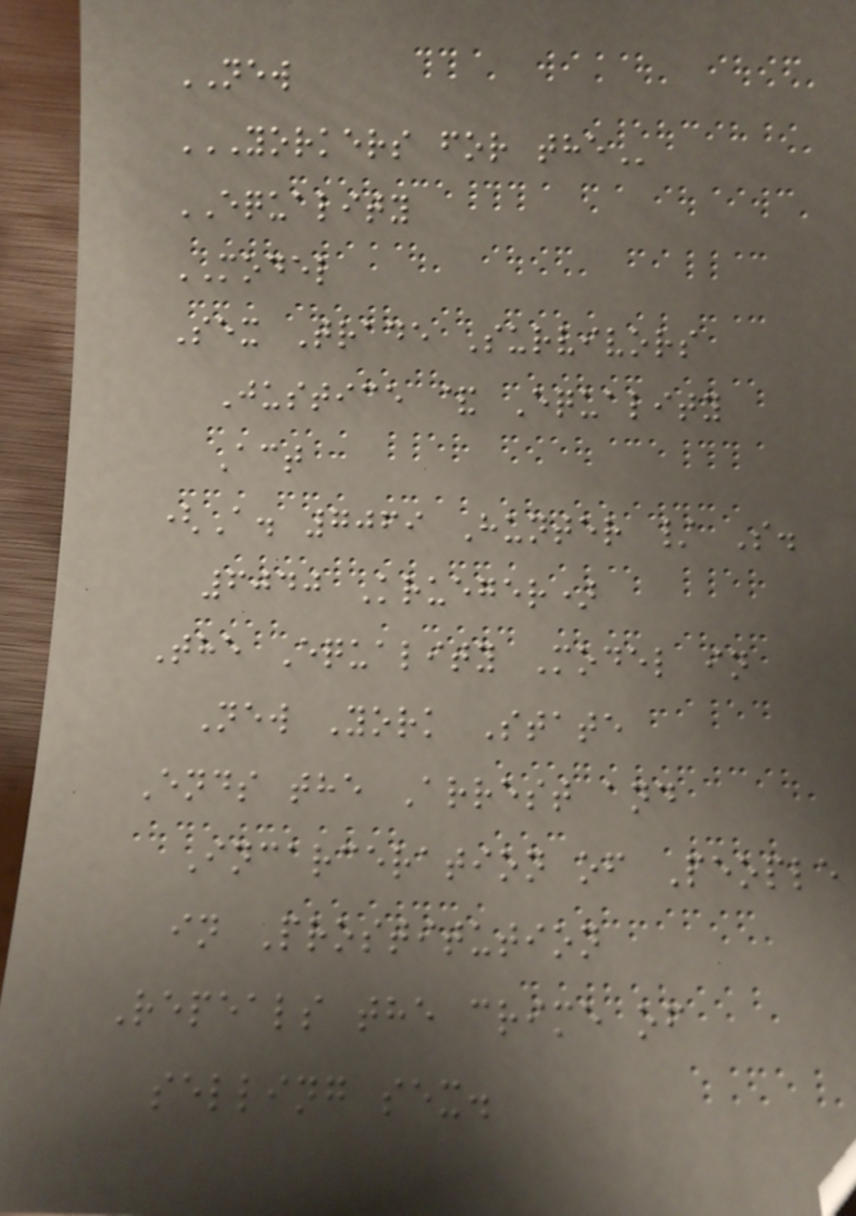NEW
YORKERS FOR THE
EQUALITY
MODEL
Sex Trade Survivors
Justice & Equality
Act
(A. 7069 Hunter / S.
6040 Krueger)
The Equality Model in
New York State
Ends the Arrest and
Incarceration of People
in Prostitution
Repeals the crime of
selling sex.
